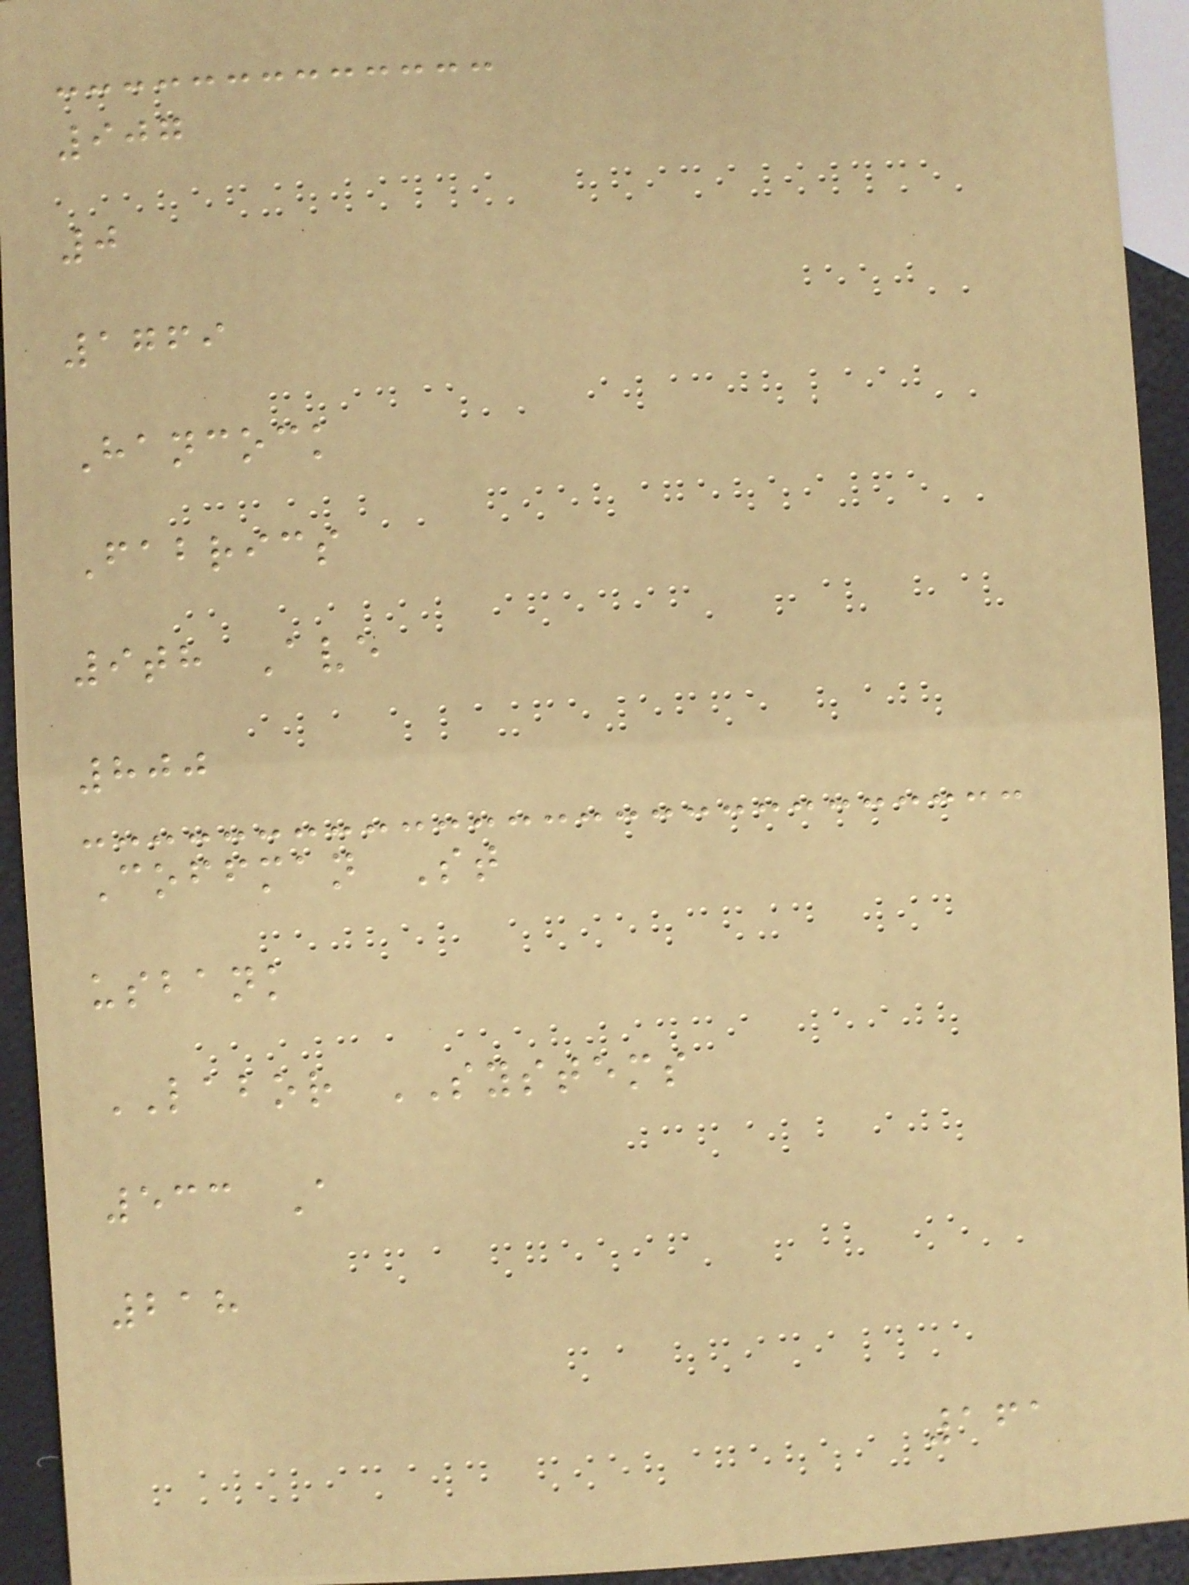907
0
1769
Hancock
Fabrics
9th Ave
800
Coffman St
usbank
LABOR SYSTEMS
533 A
218
161
